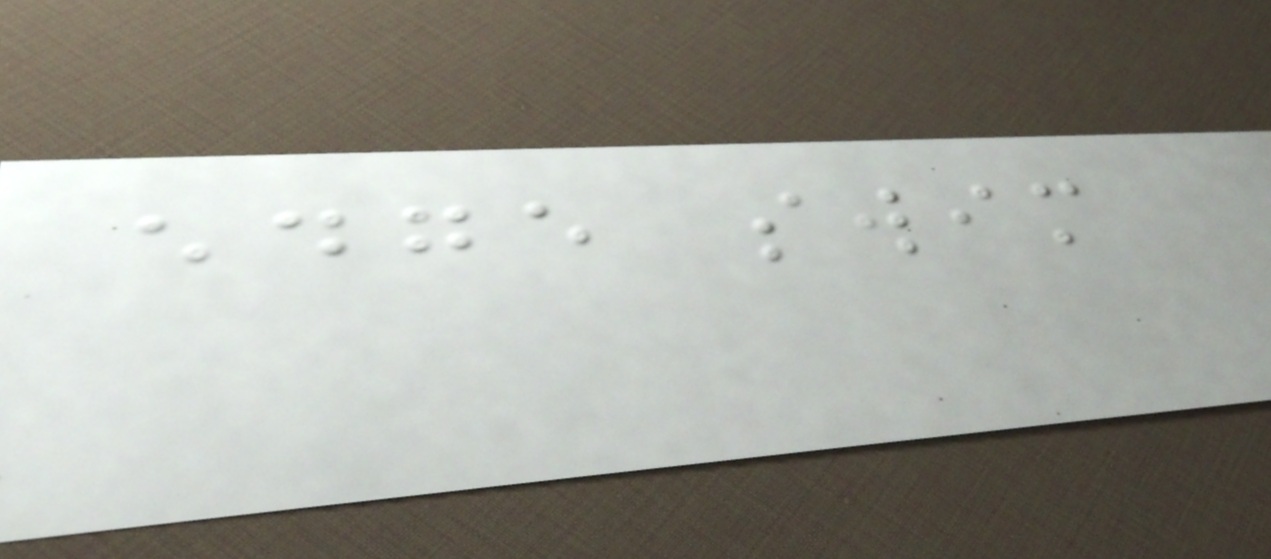edge swim
